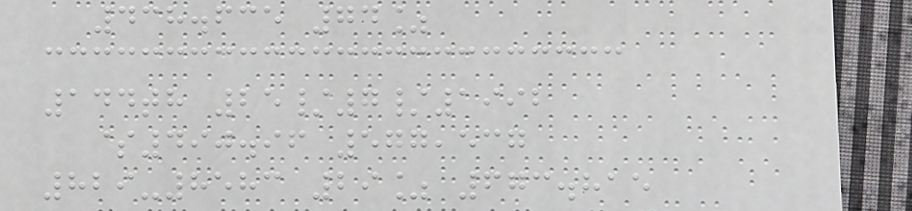438.635 74%
144th 25/7/1992
$490.96 577,537
829-8583 29% 673.815
